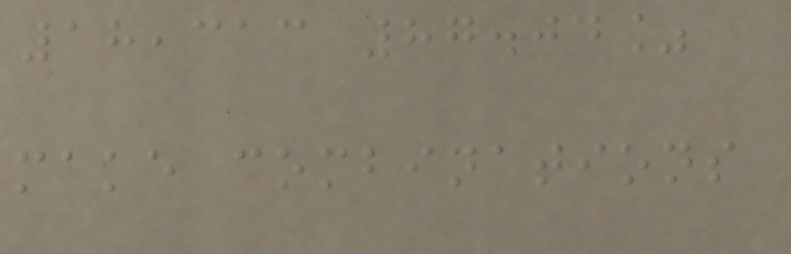18,313 87.04%
make combinations
